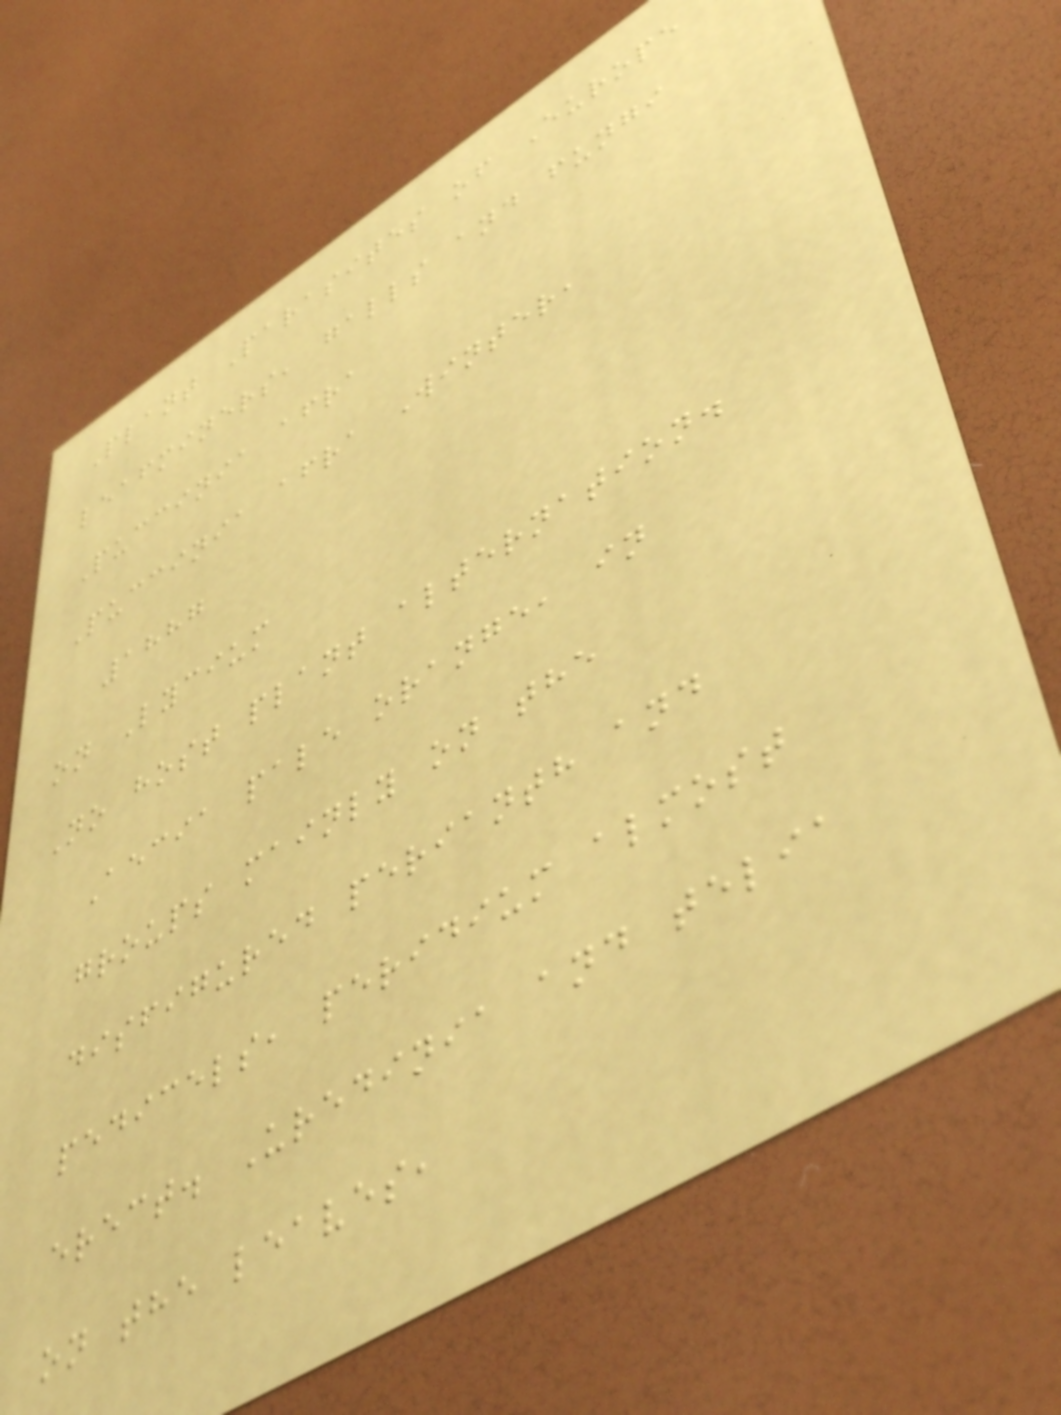Plant Parasites of Europe
leafminers, galls and fungi
Puccinia afra
Puccinia afra Winter,
1887
on Lycium
No host plant alternation.
Aecia pale orange, in
groups mainly on the
disfigured perianth and
pedicels, peridium almost
erect. Uredinia and telia
on the leaves,
